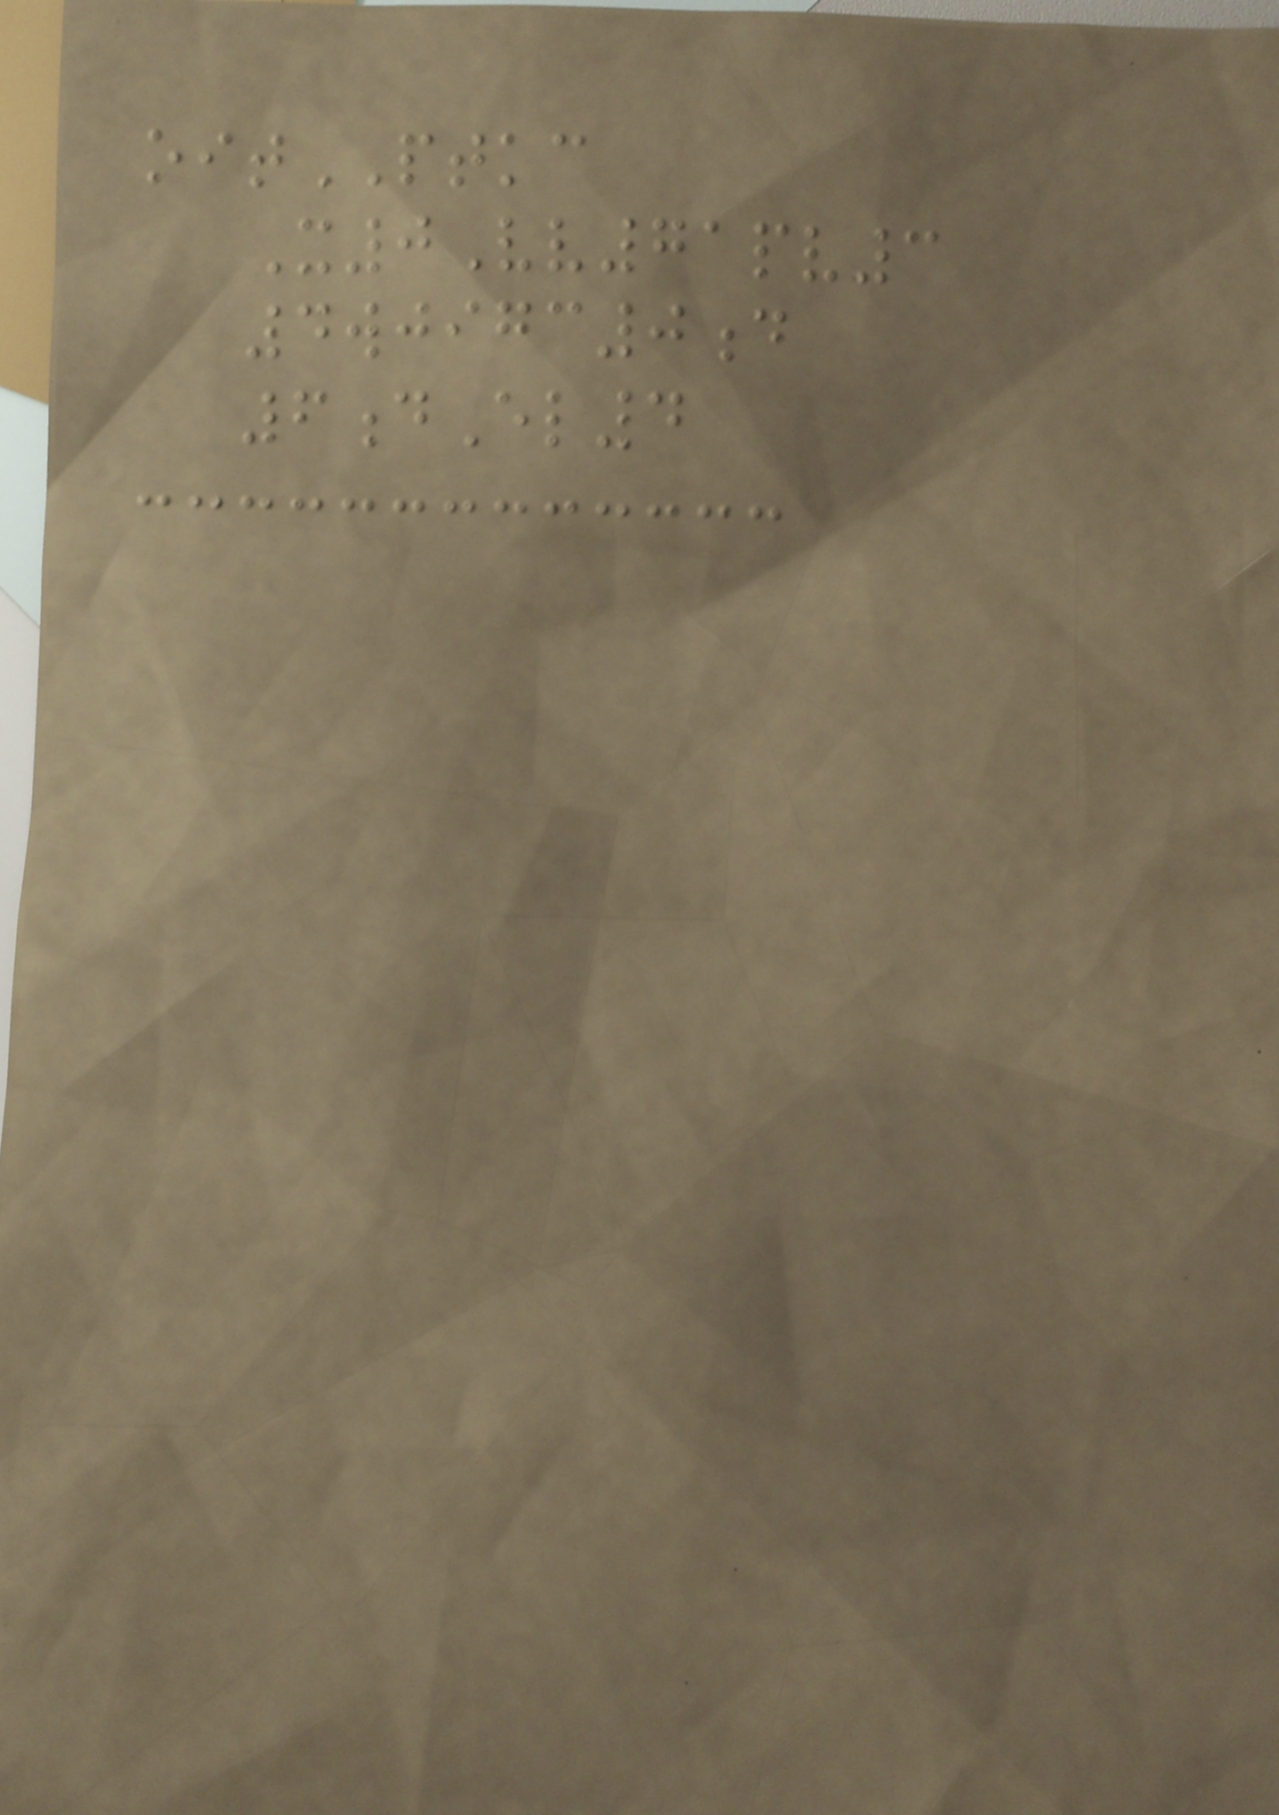oitPTKC
X0Vv71pv3
4wjigc0d
6dEl4
